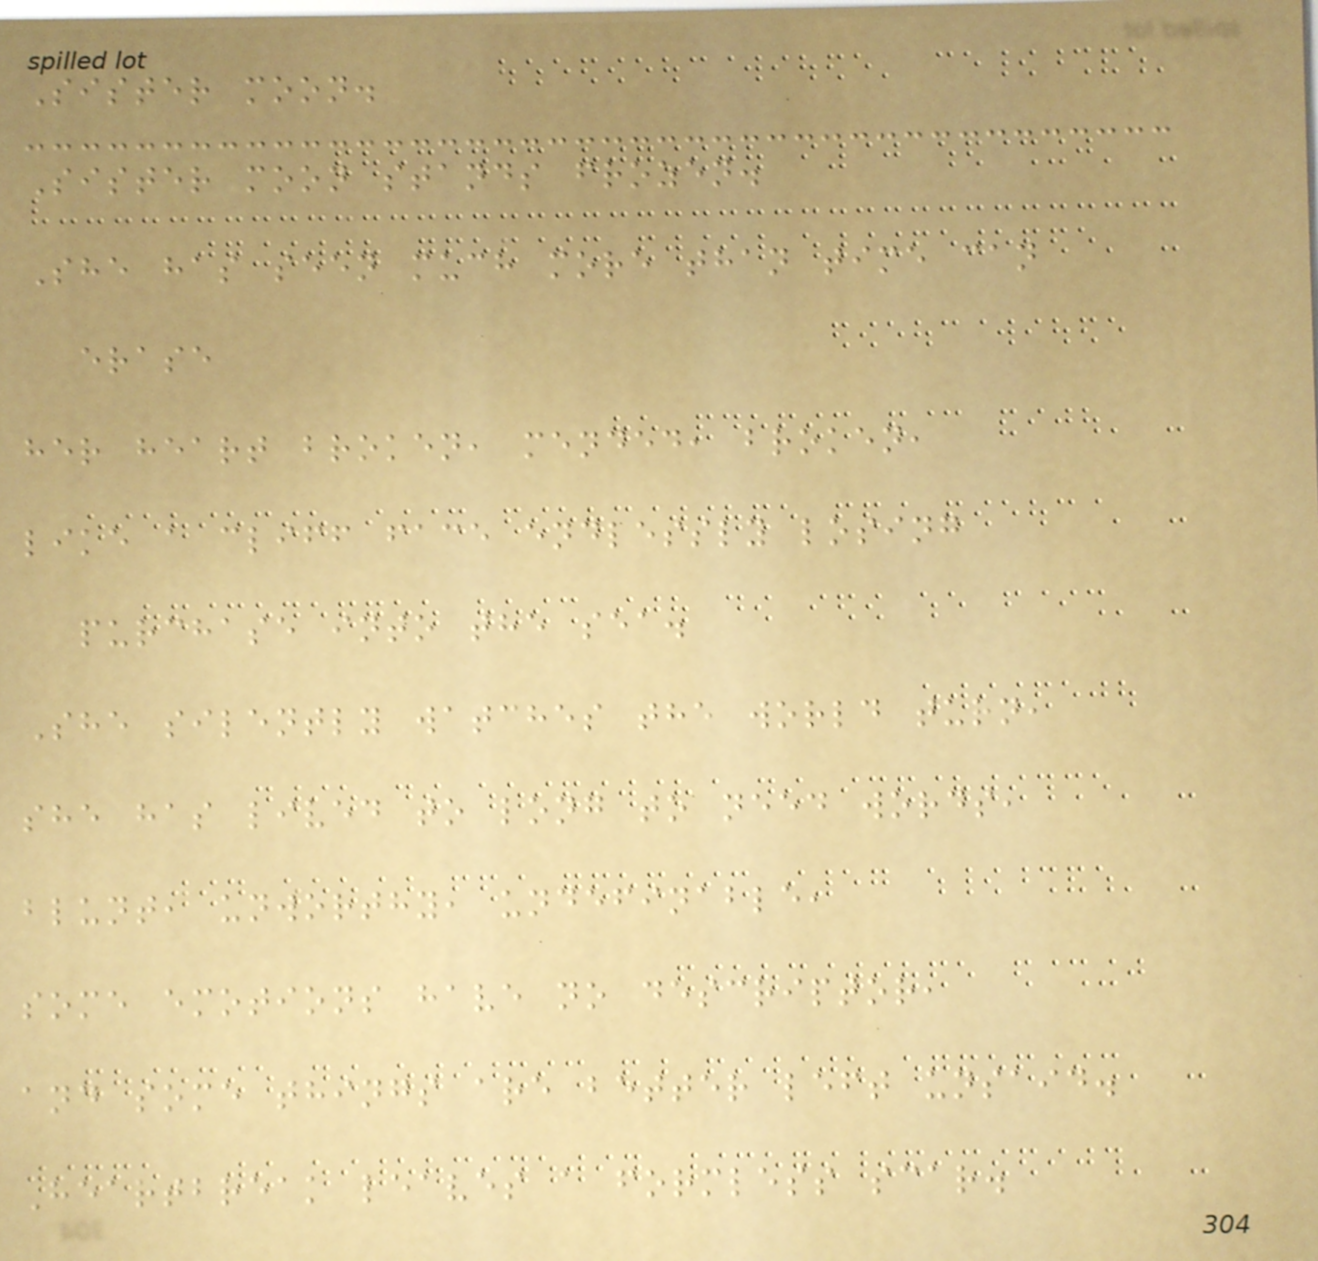Sister moon.
Sister moon stands frozen.
She has seen much more than time can
erase
her heart broken, mended, broken,
like a cliff face endlessly losing
purchase into the sea.
She silently watches the world turn,
she has lived to long to need words,
blunt, unworthy, undefinable,
some emotions have no descriptor,
and some things are better left unsaid.
Heartbreak leaves a formless scar.
